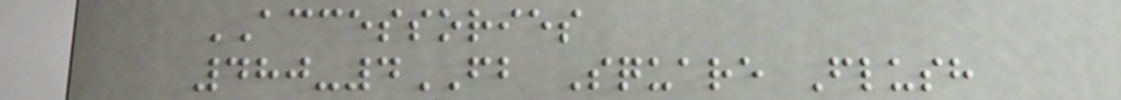ACCESSORIES
480-4FB Square Flush
